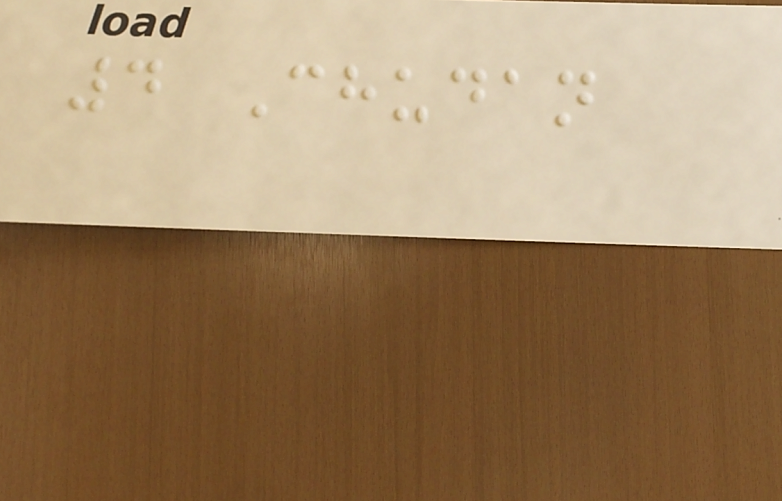4 Chudan
